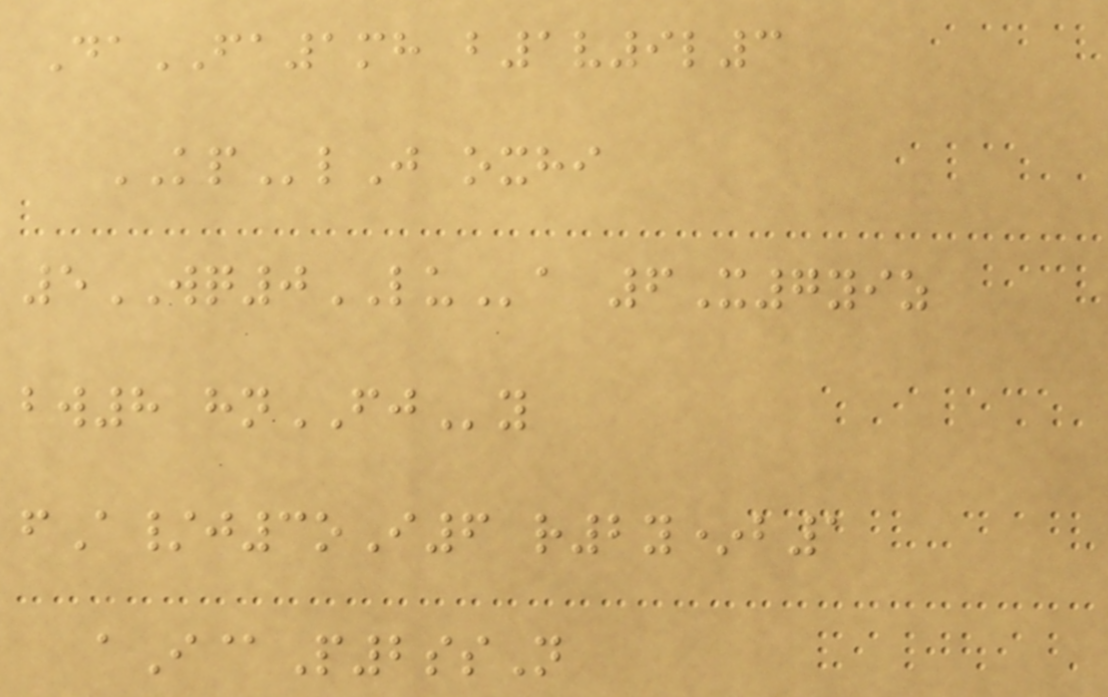DaFA1mh b1v9l3
KPlJ oxhi
5WQ0LUa 6X7yiz
bw8 hnFJy
fA/j3oI6 r2y*b1
aI@P2ssN
